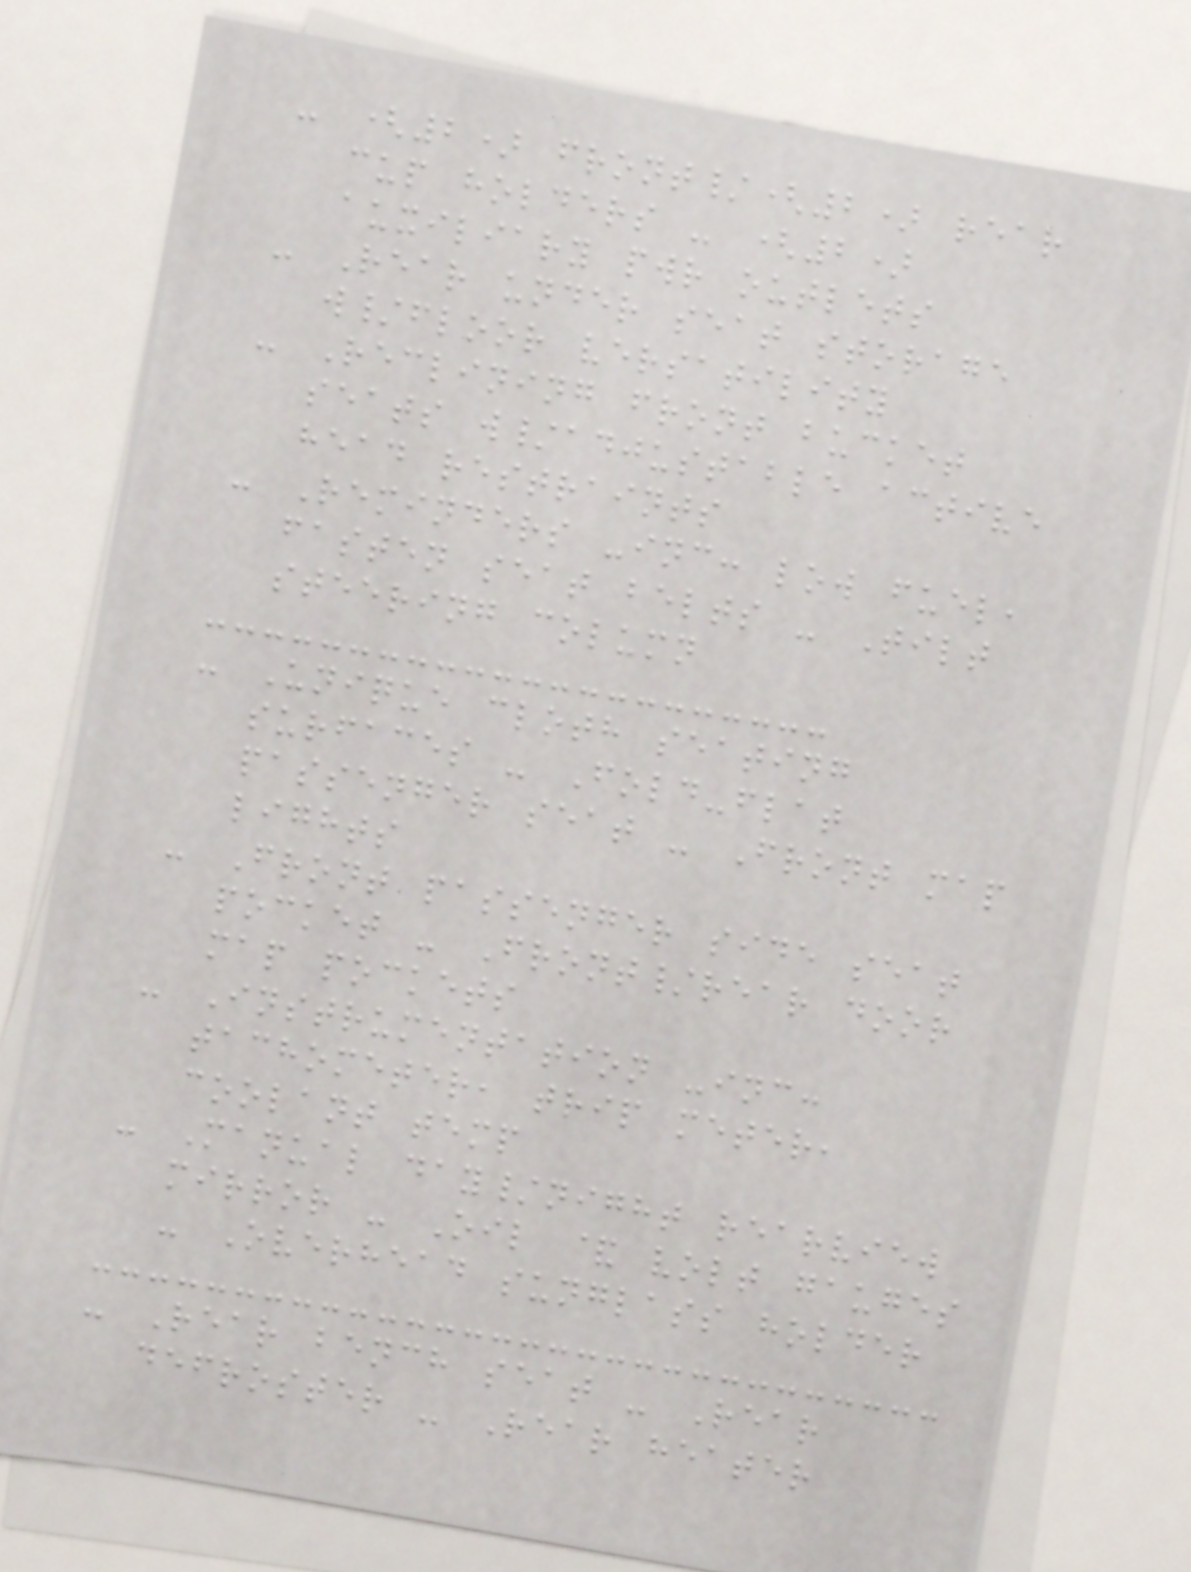- (2) front/(2) rear
cup holders - (2)
auxiliary pwr outlets
- Rear under seat storage
w/floor versatility
- Reclining front bucket
seats w/adjustable active
head restraints
- Reminders -inc: low fuel,
fasten seat belts - Tilt
steering column
- Unique cloth seating
surfaces - Fold-flat
passenger seat - Front map
lights
- Front passenger side seat
pocket - Front/rear door
map pockets
- Instrumentation -inc:
tachometer, trip meter,
coolant temp
- Manual day/night rearview
mirror - Oil & volt gauges
- Overhead sunglass holder
- Rear bench seat - Rear
defroster - Rear heater
